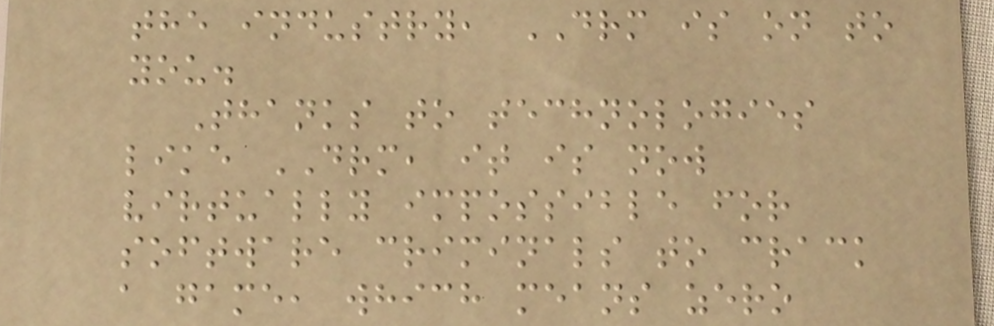the industry, DRM is on to
you.
Thanks to technologies
like DRM, it is now
virtually impossible for
software criminals to crack
a game, which means zero
